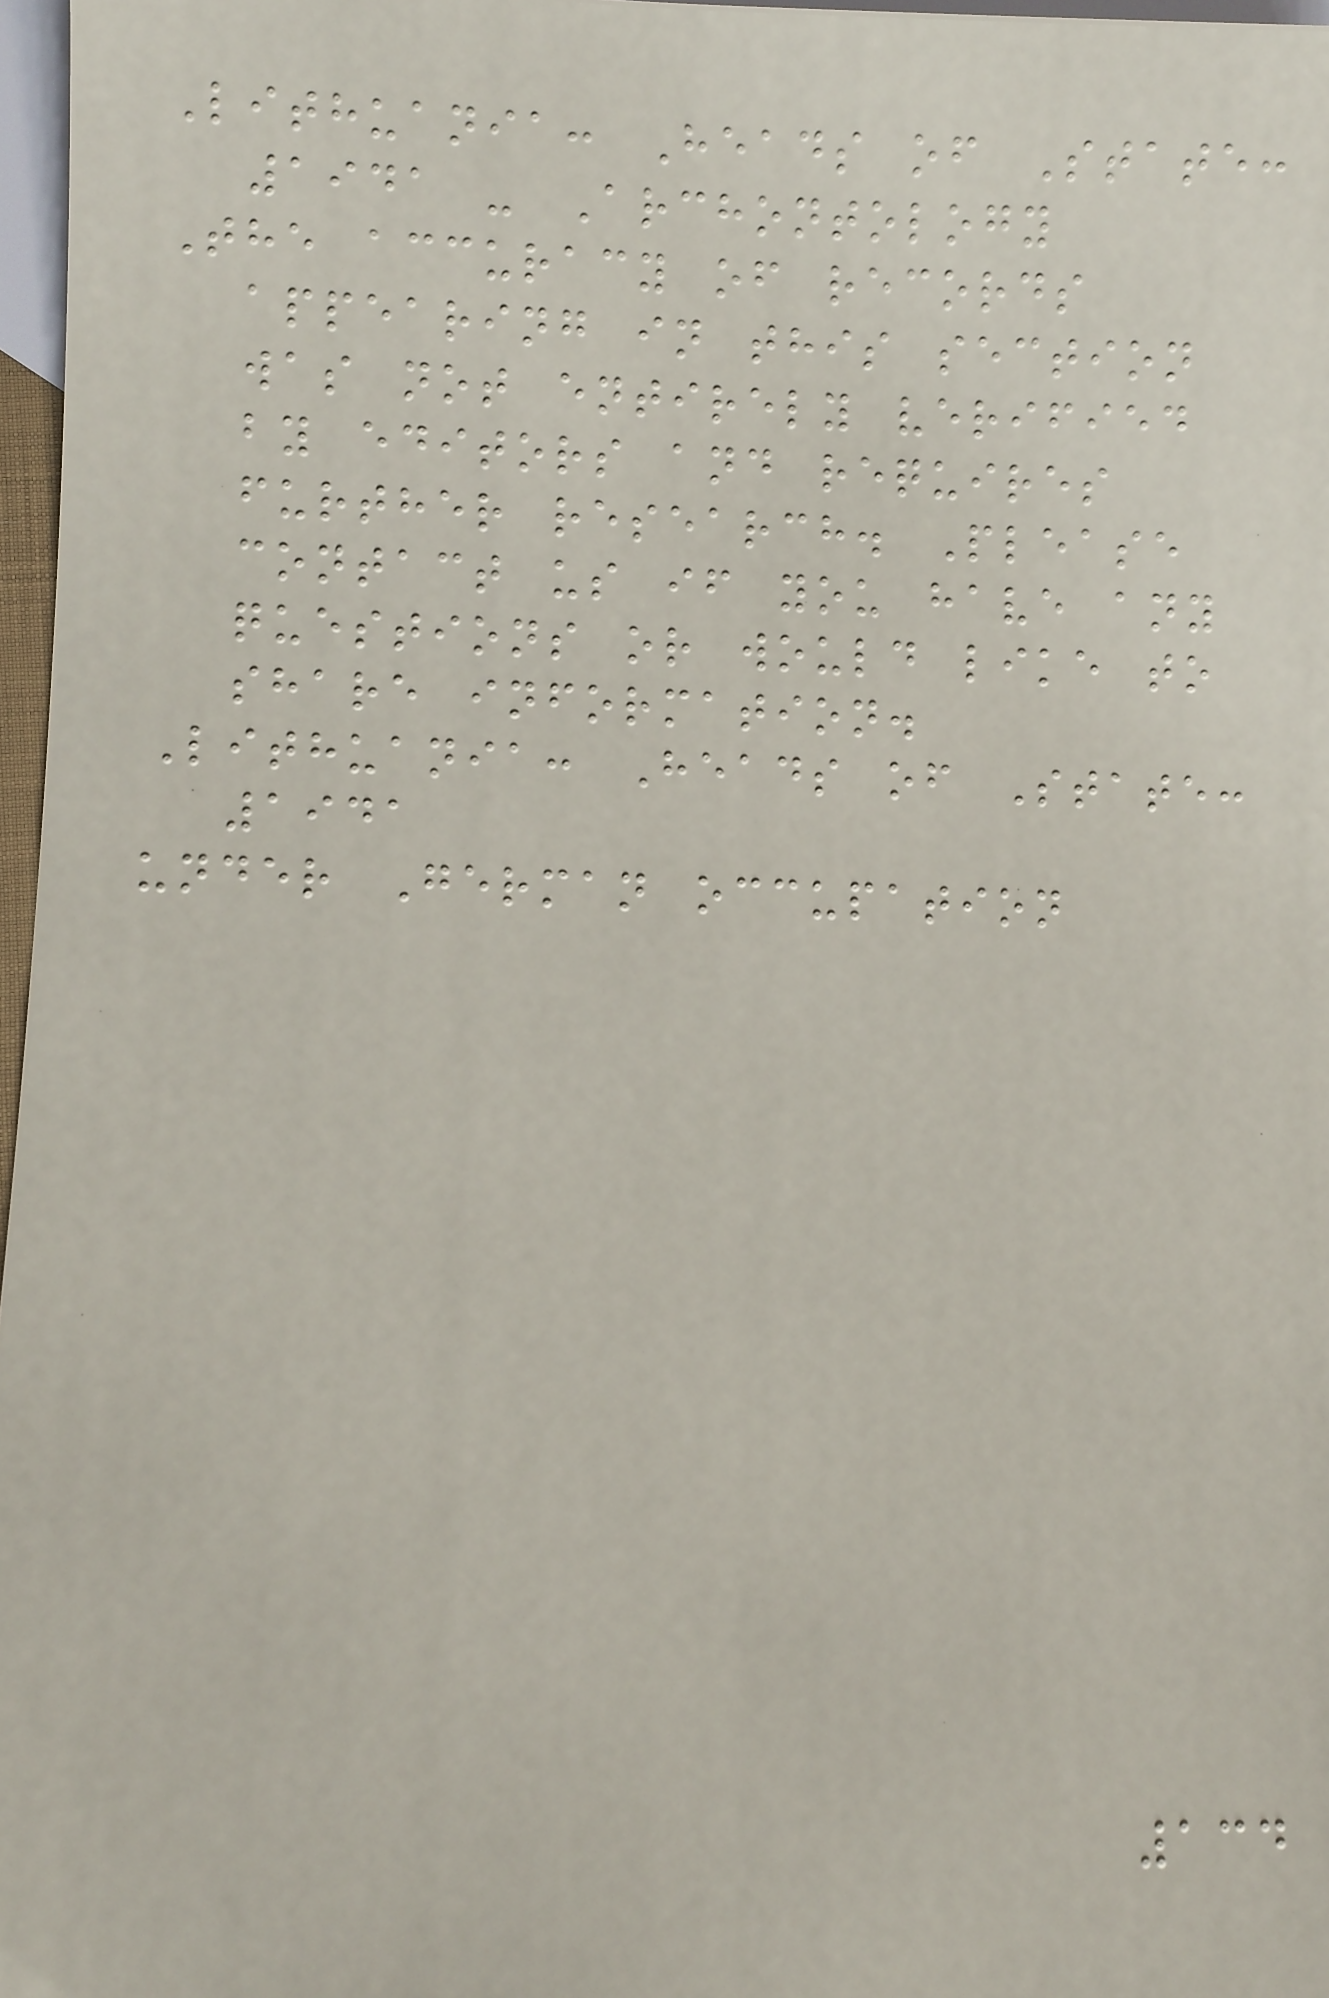Lithuania: Heads of State:
1941 - Archontology
The accuracy of records
appearing in this section
was not entirely verified
by editors and requires
further research. Please
contact us if you have any
questions or would like to
share information.
Lithuania: Heads of State:
1941
under German occupation
134
